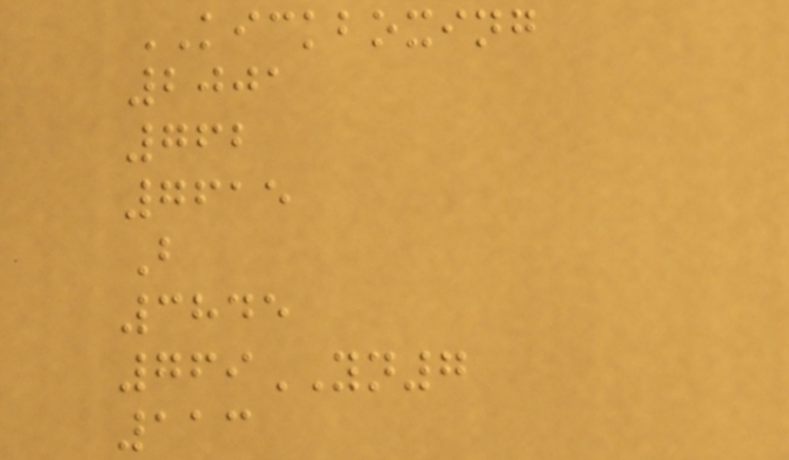KICKBOXING
2001
762
7615
B
3845
769YN7
113
